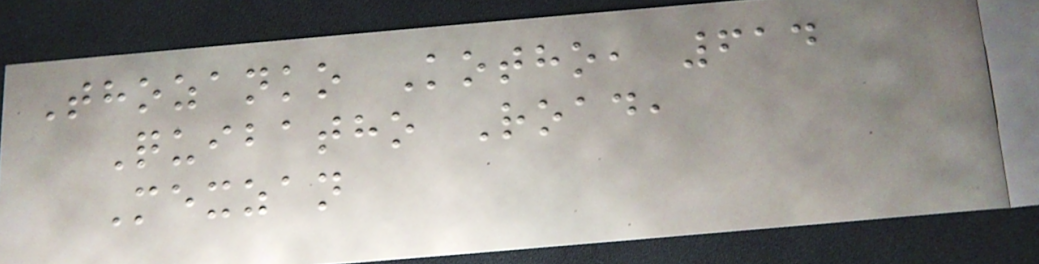Thozanko Kotho, 614
Quibatho Road,
Mexzan
